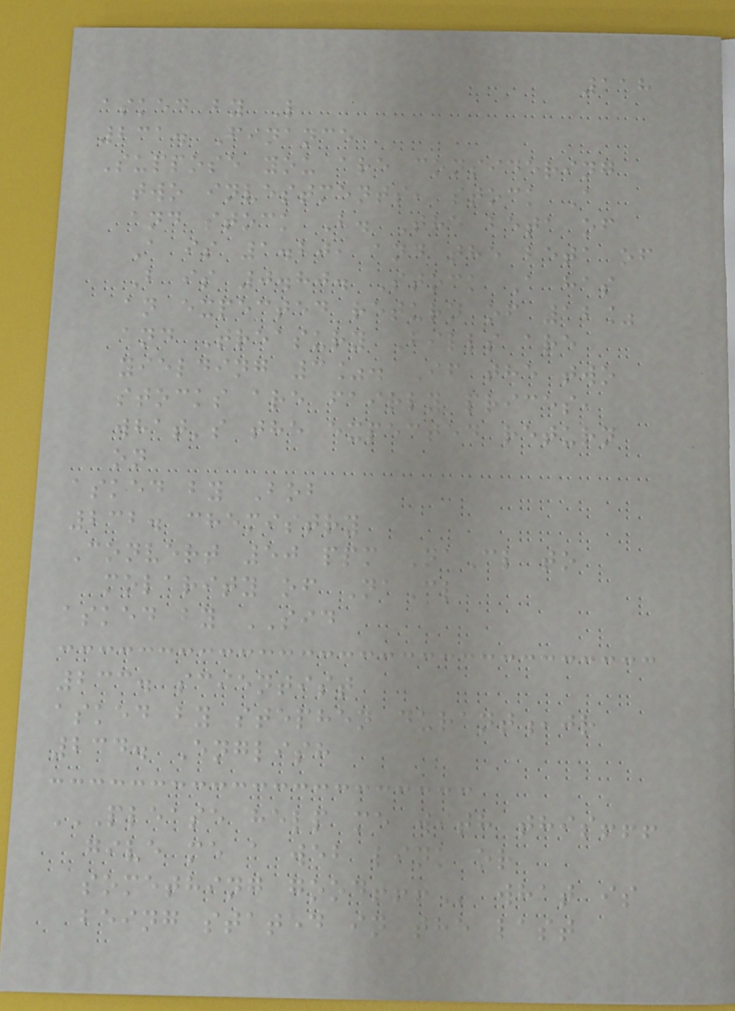118
asked by L
231. Finance
Suppose you are considering
two investments, stock A
and stock B. The beta of
A is 1.20, and the beta of
B is 0.80. Stock A has
an expected return of 12%
and Treasury Bills are
yielding 3%. If the two
stocks are fairly prices,
what's the expected return
on
asked by Bob
232. chemistry
Convert 50 ppm NaCl to
molarity of NaCl
asked by SID
233. scientist
asked by stephen durant,jr
234. English
PLEASE HELP ME WITH THIS!!!
GIVE ME A WEB LINK OR
SOMETHING GOOD!!! what is
being stated in the last
